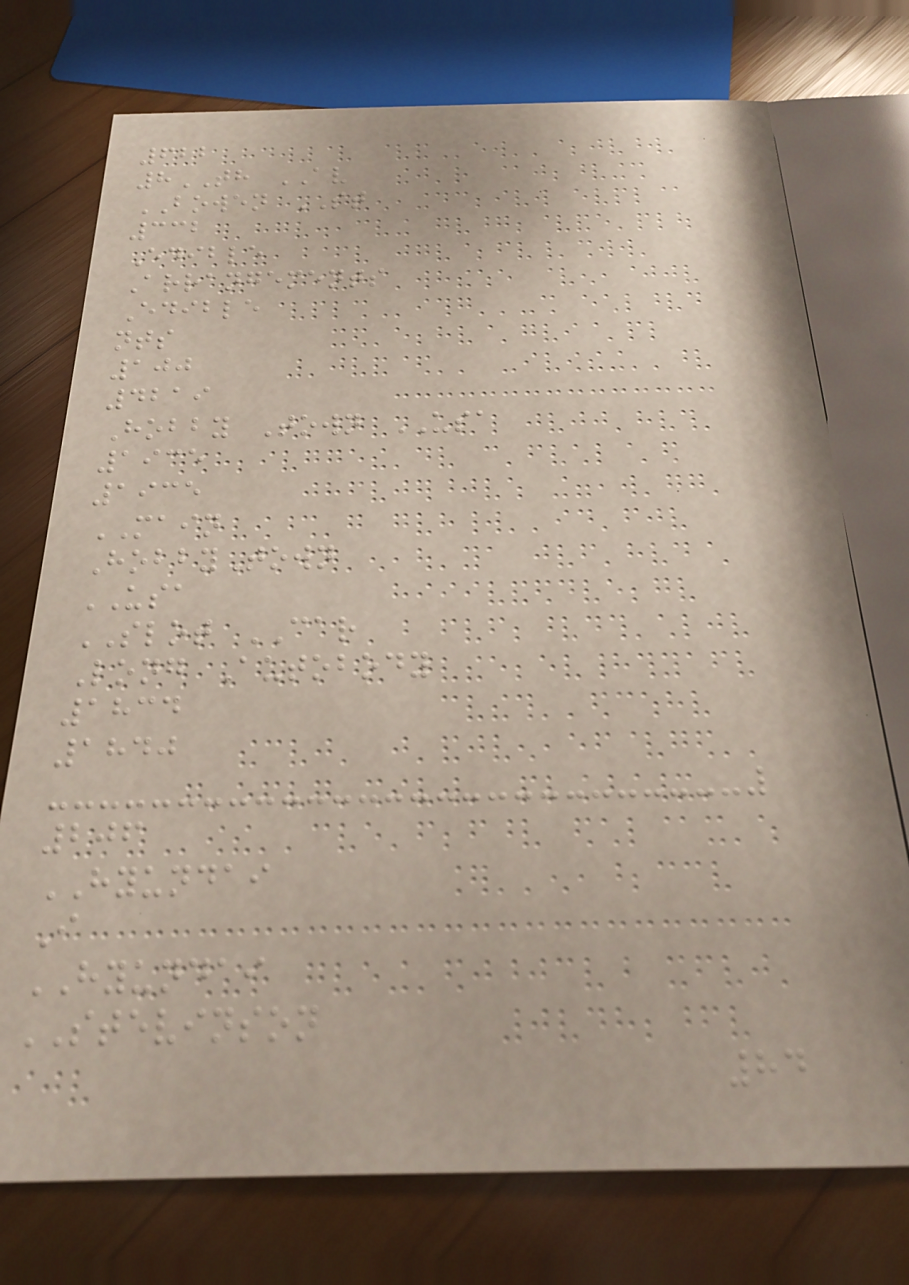622
8TH AV
BOWEN ST
332
Edible
Arrangements
Edible
nts
100
4219
Hobby Town USA
1935
1935
MAIN
HobbyTown
USA
SLOT CAR
Long Autobody
1834
1840
206
HYUNDAI
I
HYUNDAI
STEVINSON
84
